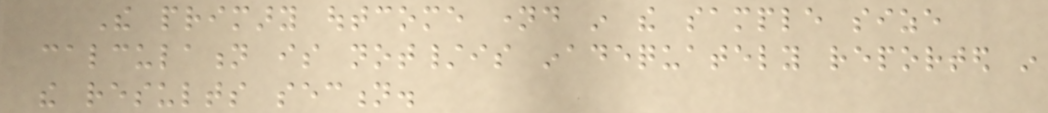The primary outcome named in the sample size
calculation is not/is inadequately reported in
the results section.
